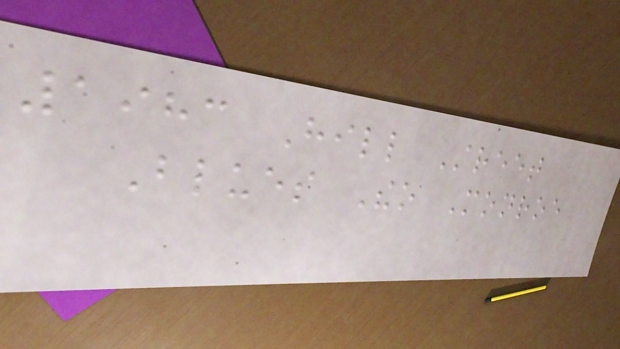1983 Hill Street
Blues Theo Monroe
